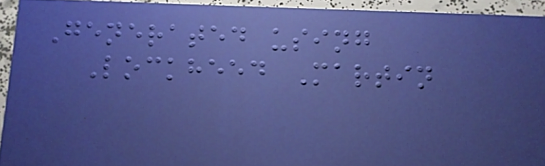Generated using
Lockheed Martin
